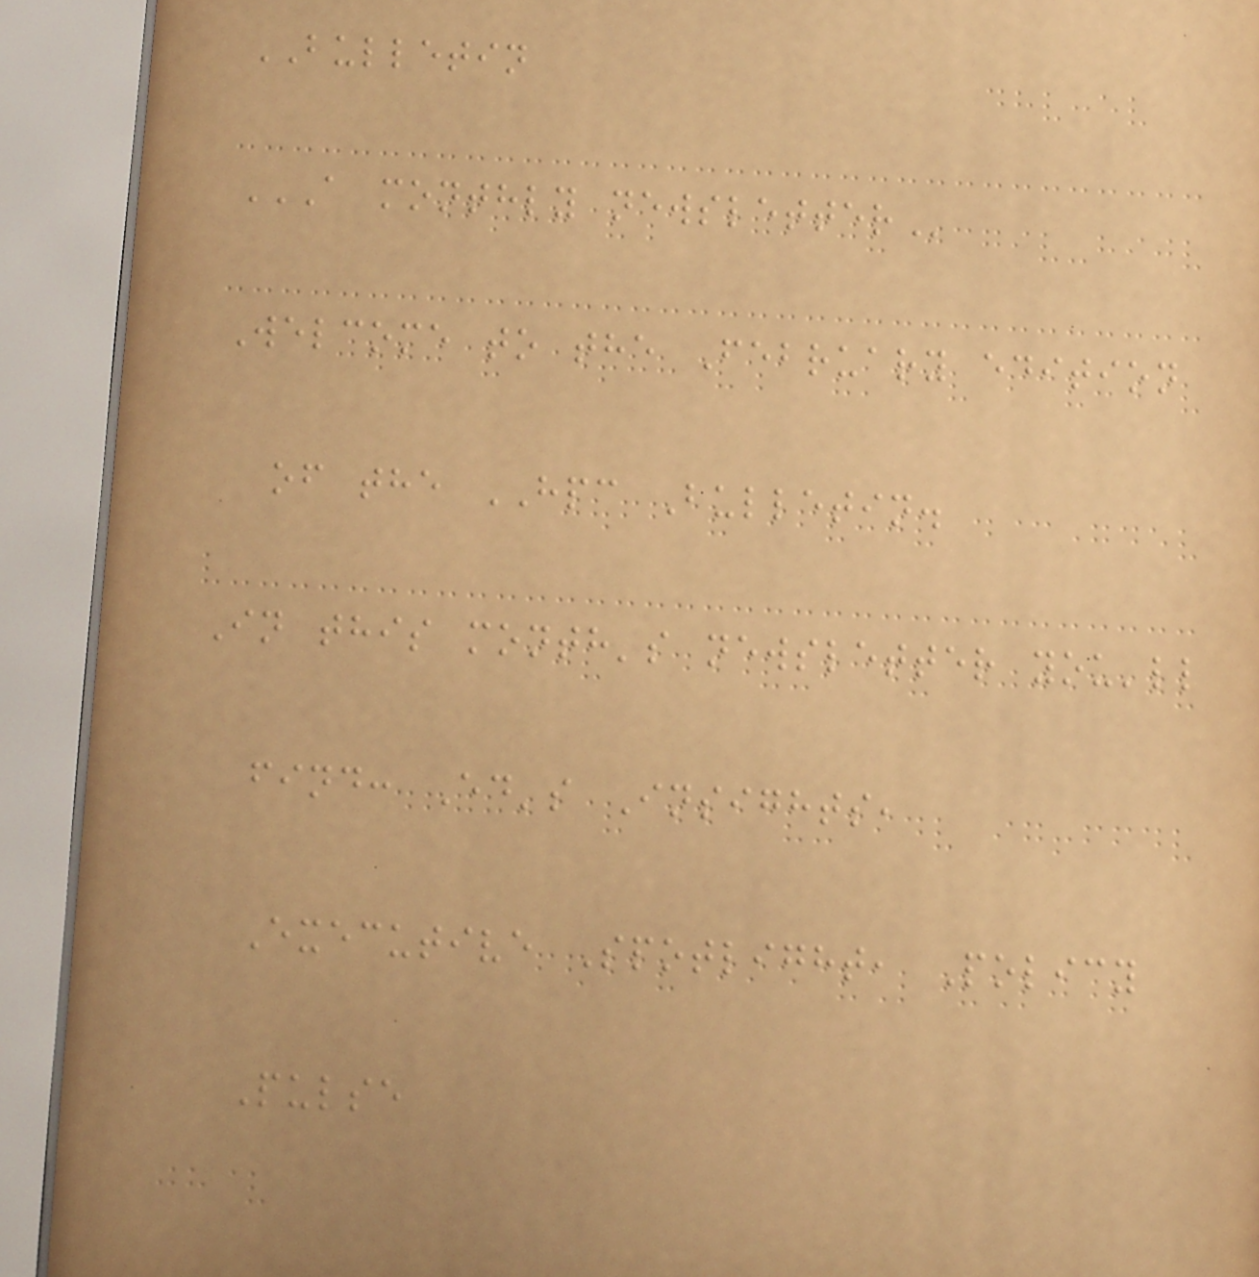BULLETIN
A MONTHLY NEWSLETTER
Welcome to the February edition
of the HPC Bulletin.
In this month's newsletter you'll
find: Ed's Insights,
Executive Spotlight, Policy
Pulse
